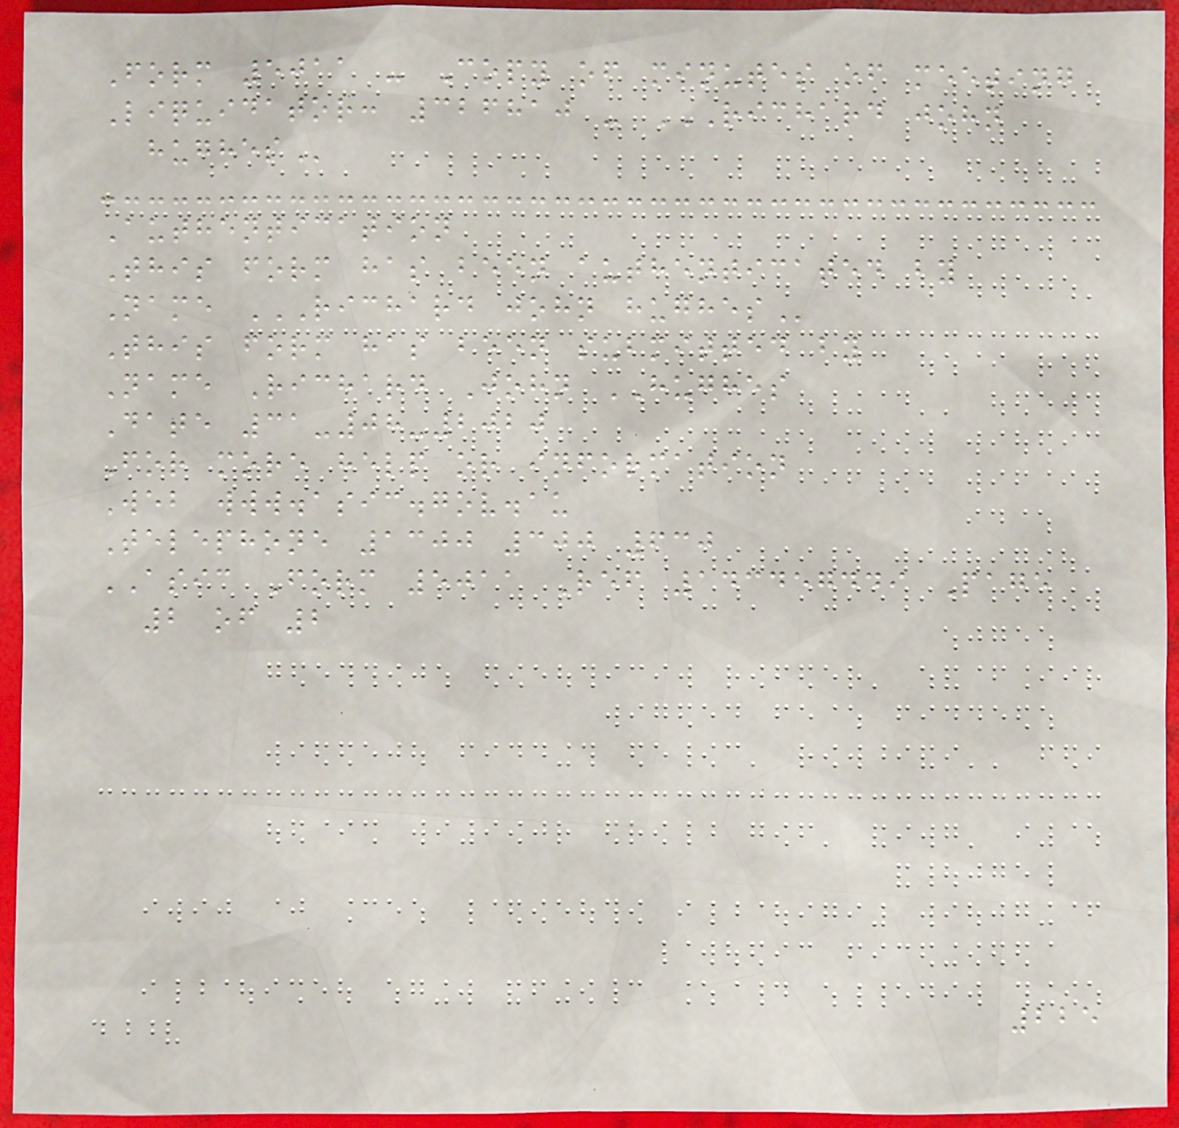Form 5011 - Copy of minutes of meeting
Liquidator: 326810 - RICHARD JOHN
HUGHES
Authentication
This form has been authenticated by
Name RICHARD JOHN HUGHES
This form has been submitted by
Name Richard John HUGHES
Date 31-08-2020
For more help or information
Web www.asic.gov.au
Telephone 1300 300 630
ASIC Form 5011 Ref 143457449 Page
2 of 2
225
